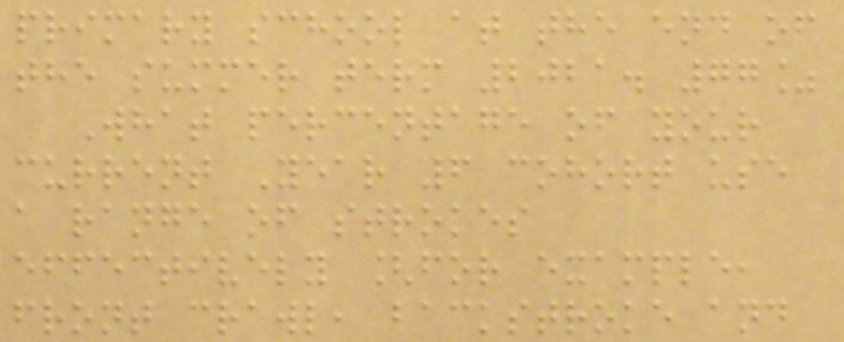primary school at the end of
the summer term 2021. 77%
What percentage of your
current Year 6 cohort use
a range of strokes
effectively [for example,
front crawl, backstroke and
